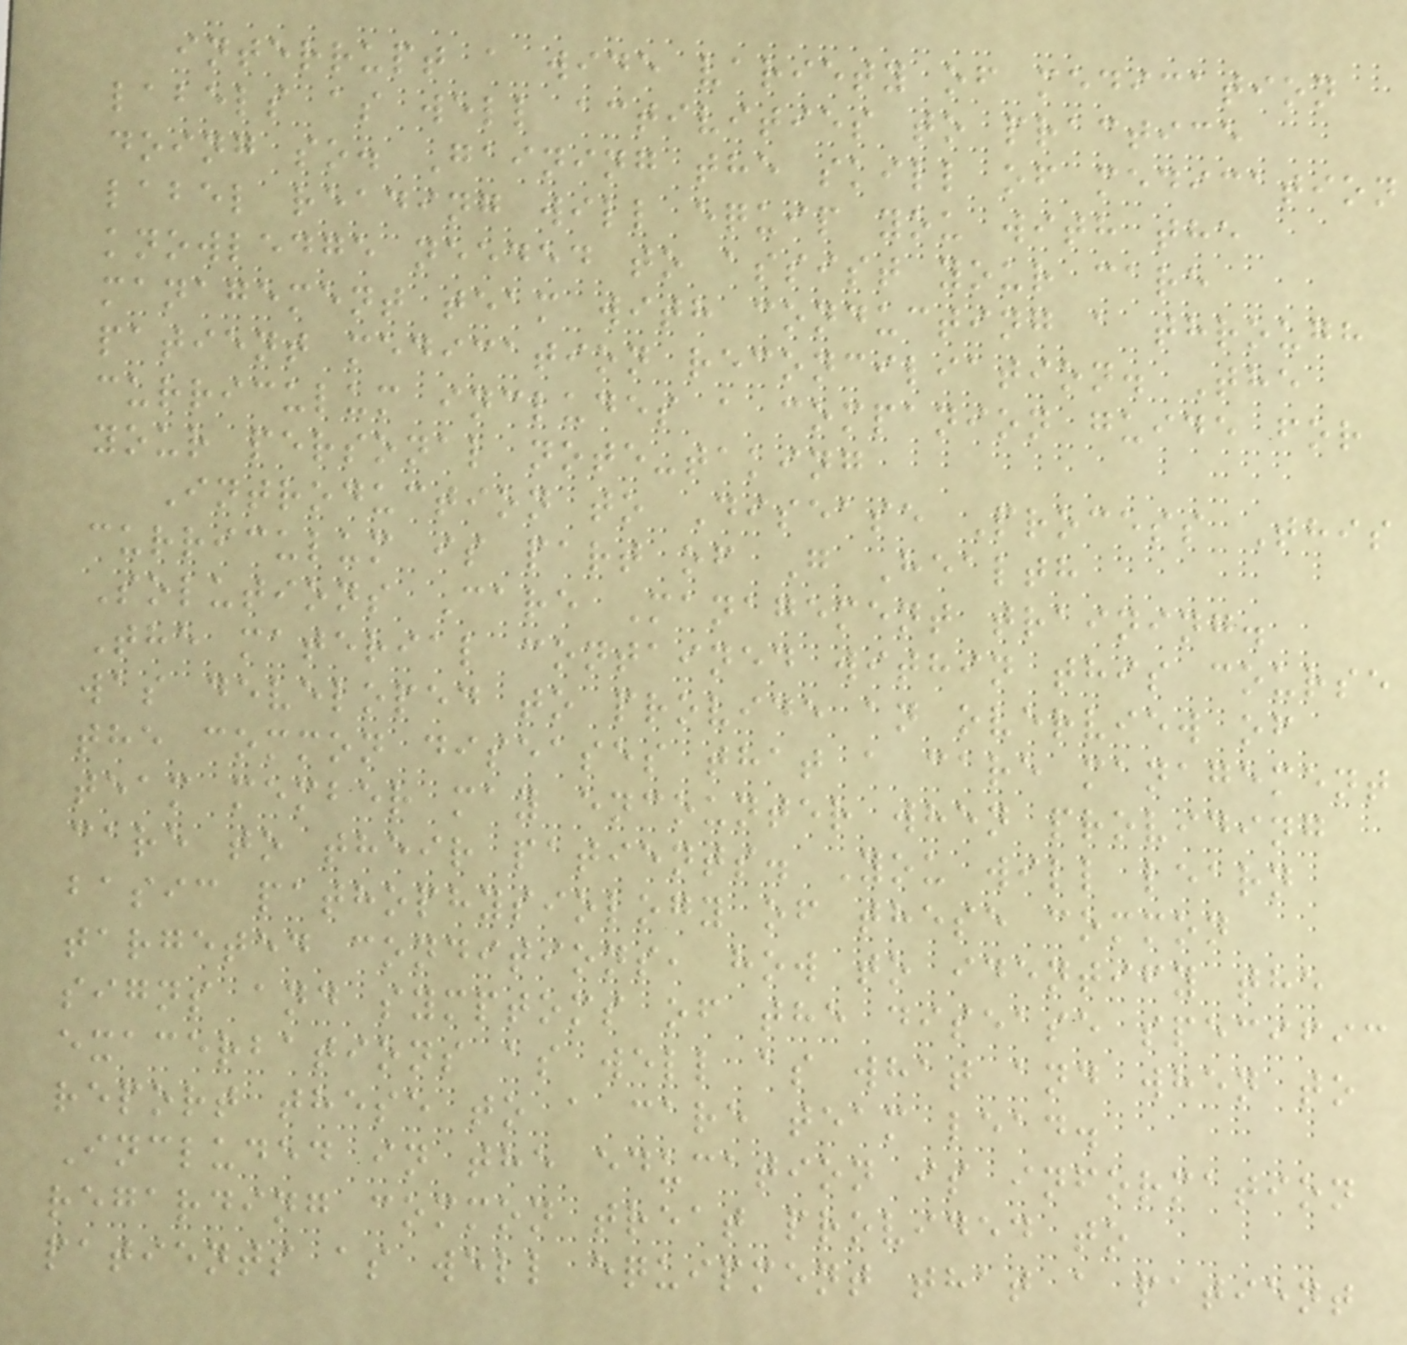interrupt a wide variety of medication
labels as well activities to practice
doing so. Gaining the skill of medication
label reading will equip you with the
knowledge needed to assist your care
management team with conducting a through
patient medication reconciliation. The
curriculum includes a companion guide for
your personal note-taking
Introduction to Disease Process This
curriculum is part of G Health
Solutions Care Management training.
The material contained within this course
was developed to provide an overview of
the common diseases that a care management
team member may encounter when providing
care to their patients. You will learn
basic pathophysiology of these common
targeted conditions, how to identify the
signs and symptoms of the disease specific
exacerbations as well as what and when to
report these to a care team lead.
Included in the education is information
regarding common treat provided to
patients as well equipment that a patient
